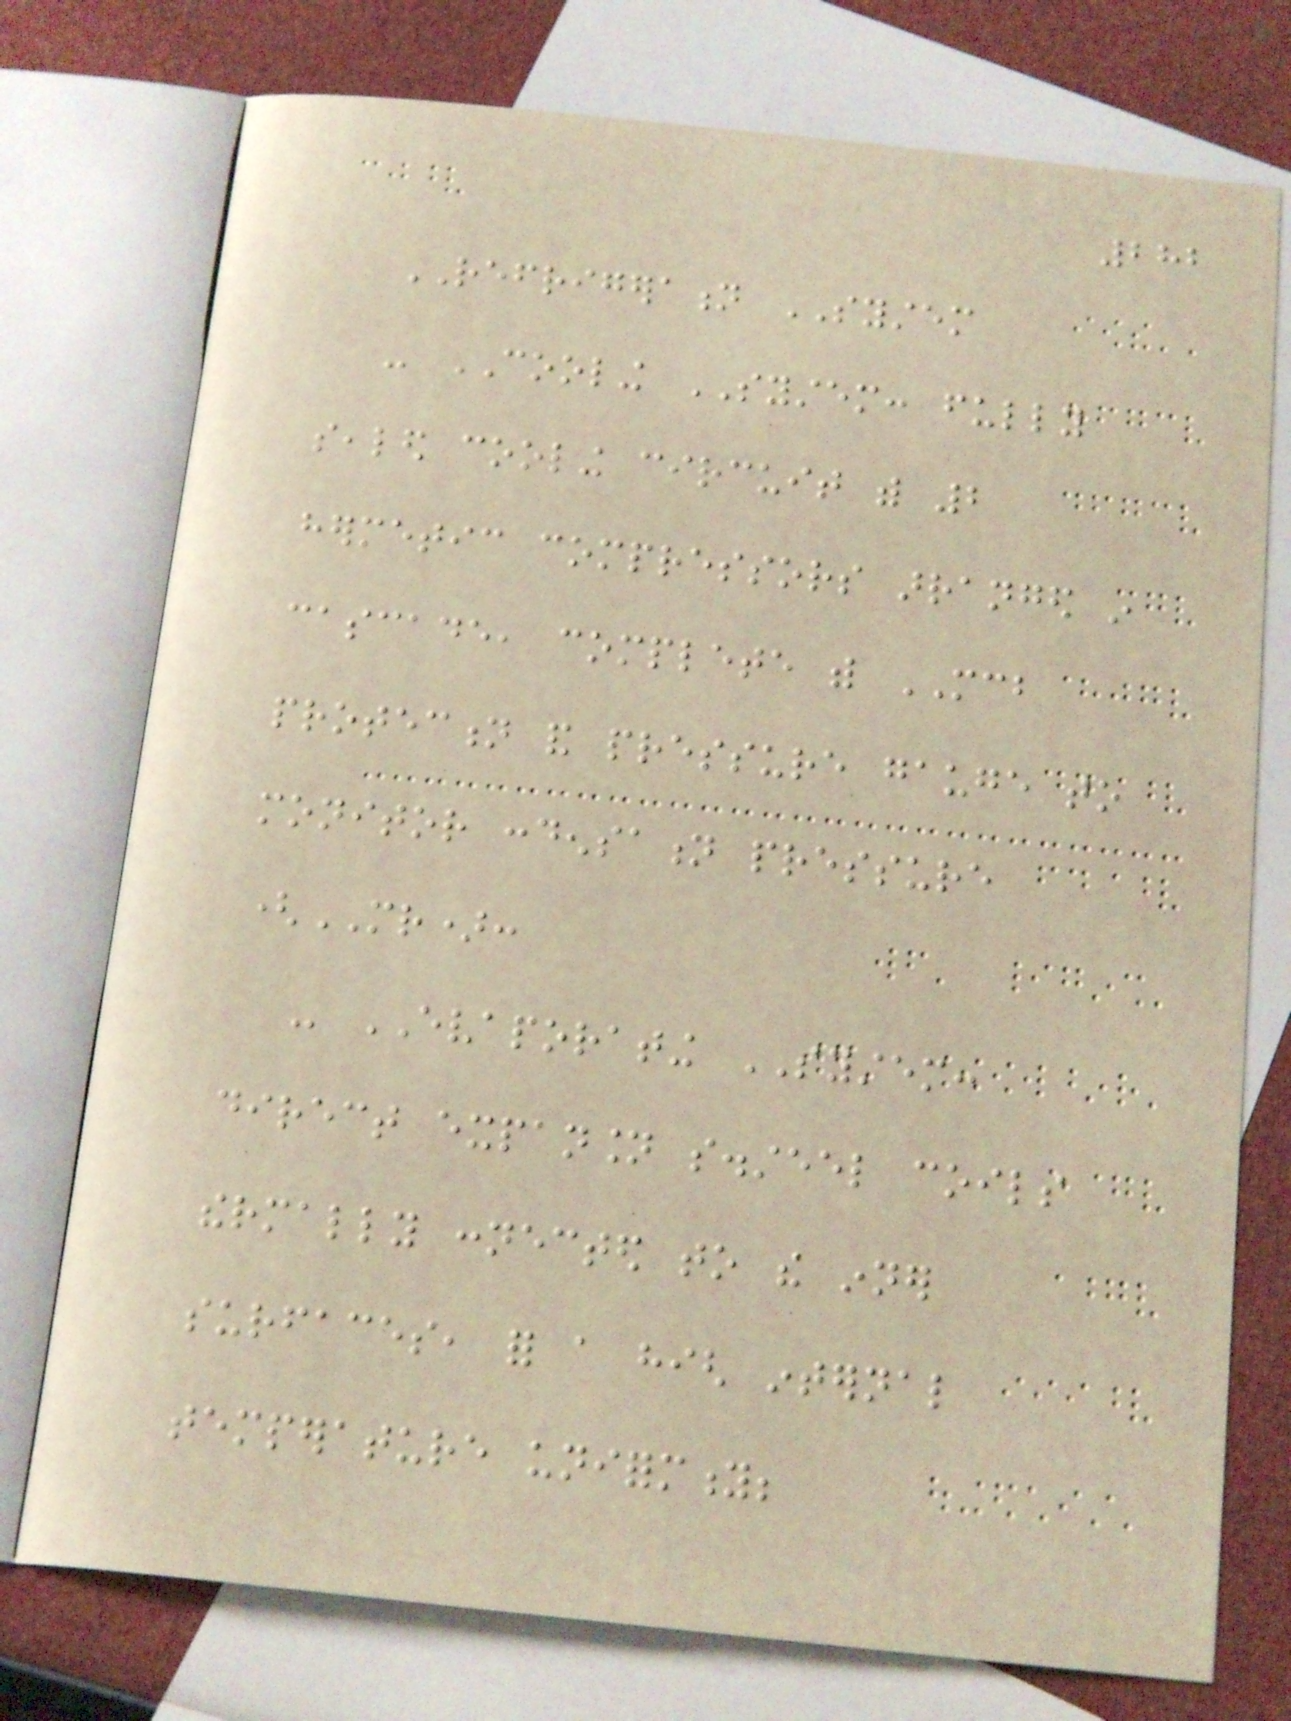282
REFRIGERATION SYSTEM
- COOLING SYSTEM: fully
sealed cooling circuit with 2
hermetic compressors arranged in
cascade, complete with MCB
protection and pressure gauge to
monitor condensation pressure
(MR):
- EVAPORATING SYSTEM:
direct expansion s.steel coils
thermally connected to the inner
surfaces, for a high internal
temperature uniformity;
